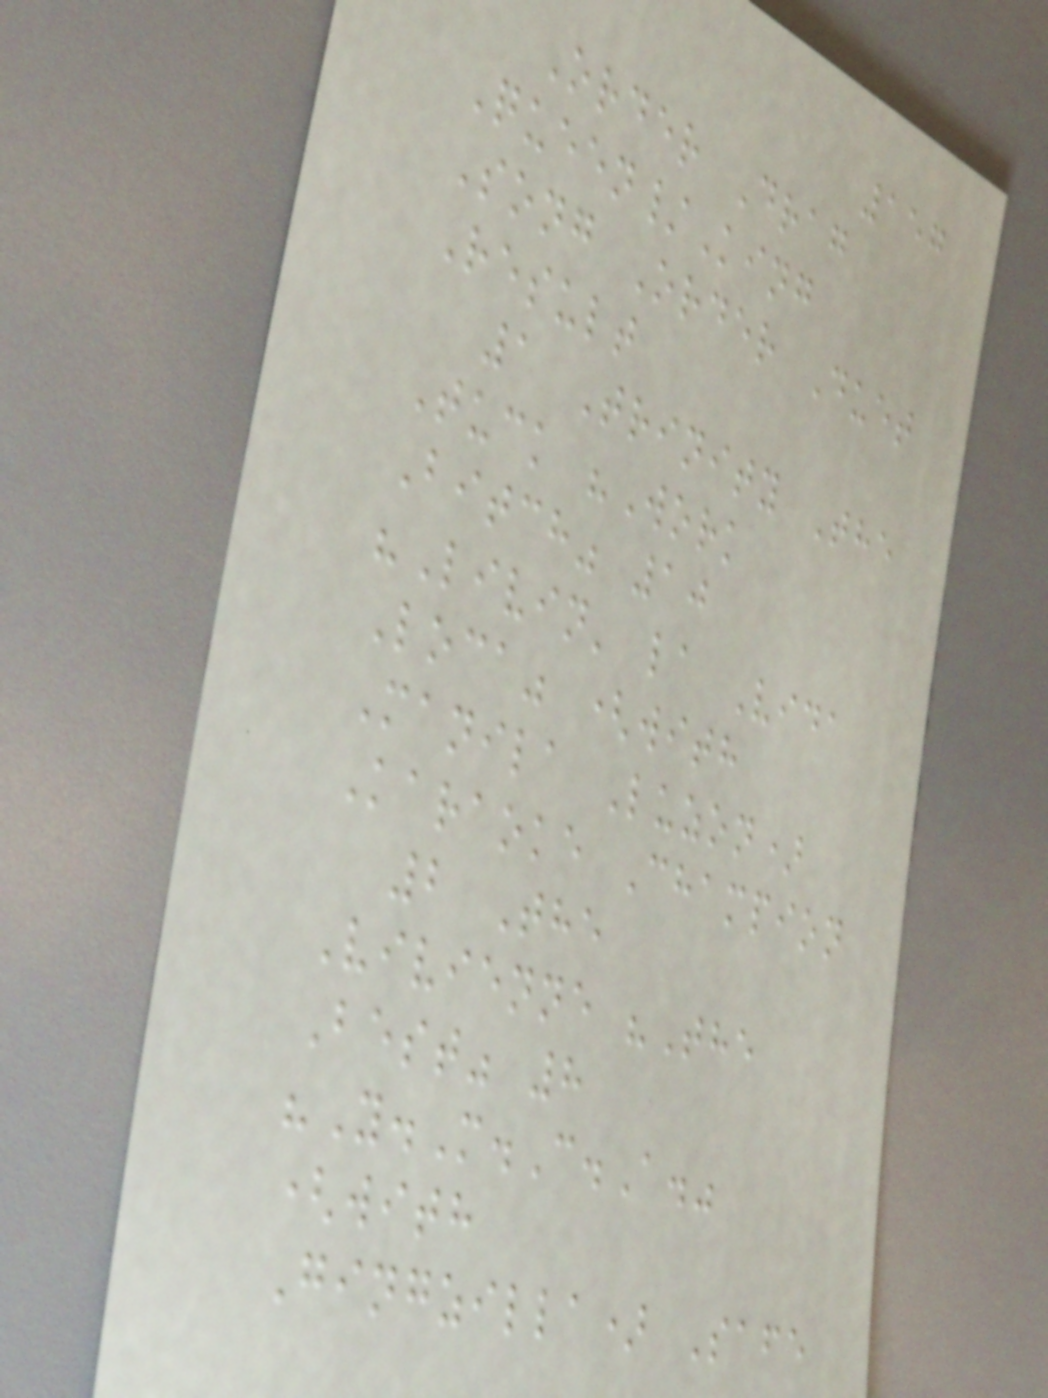157
Order Drag
Queen/King
Song Order Duet
Result
1 Trinity The
Tuck "Work
Bitch" 10
"Livin' la Vida
Loca" (with
Manila Luzon)
Karaoke Champion
2 The
Vivienne "The
Best" 8
"Y.M.C.A."
(with
Gingzilla) Safe
